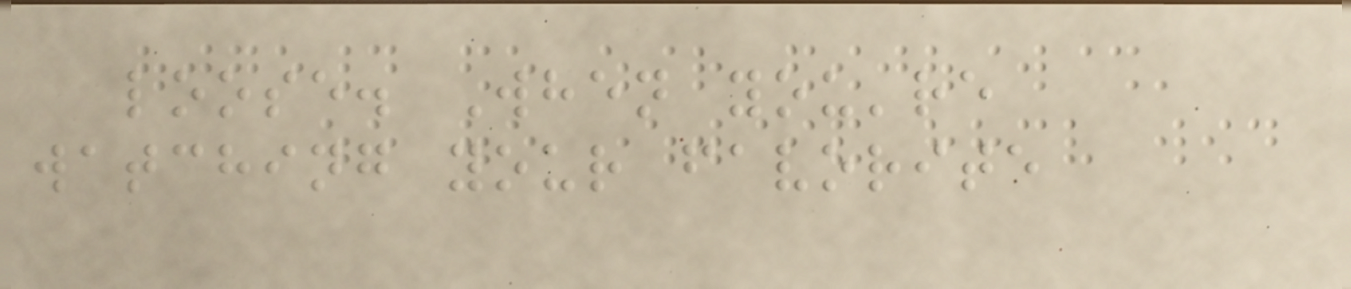loose. When you're
watching your favorite
